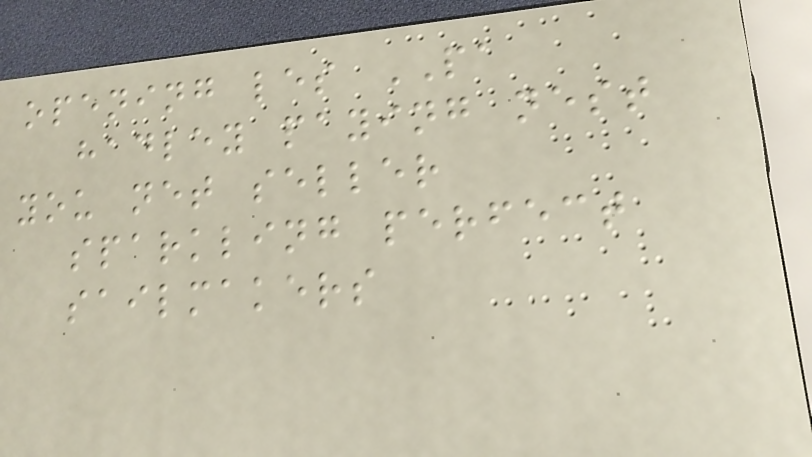opening les PA
hadley paying nest
you net seller
sparkling perfect
sailmakers
